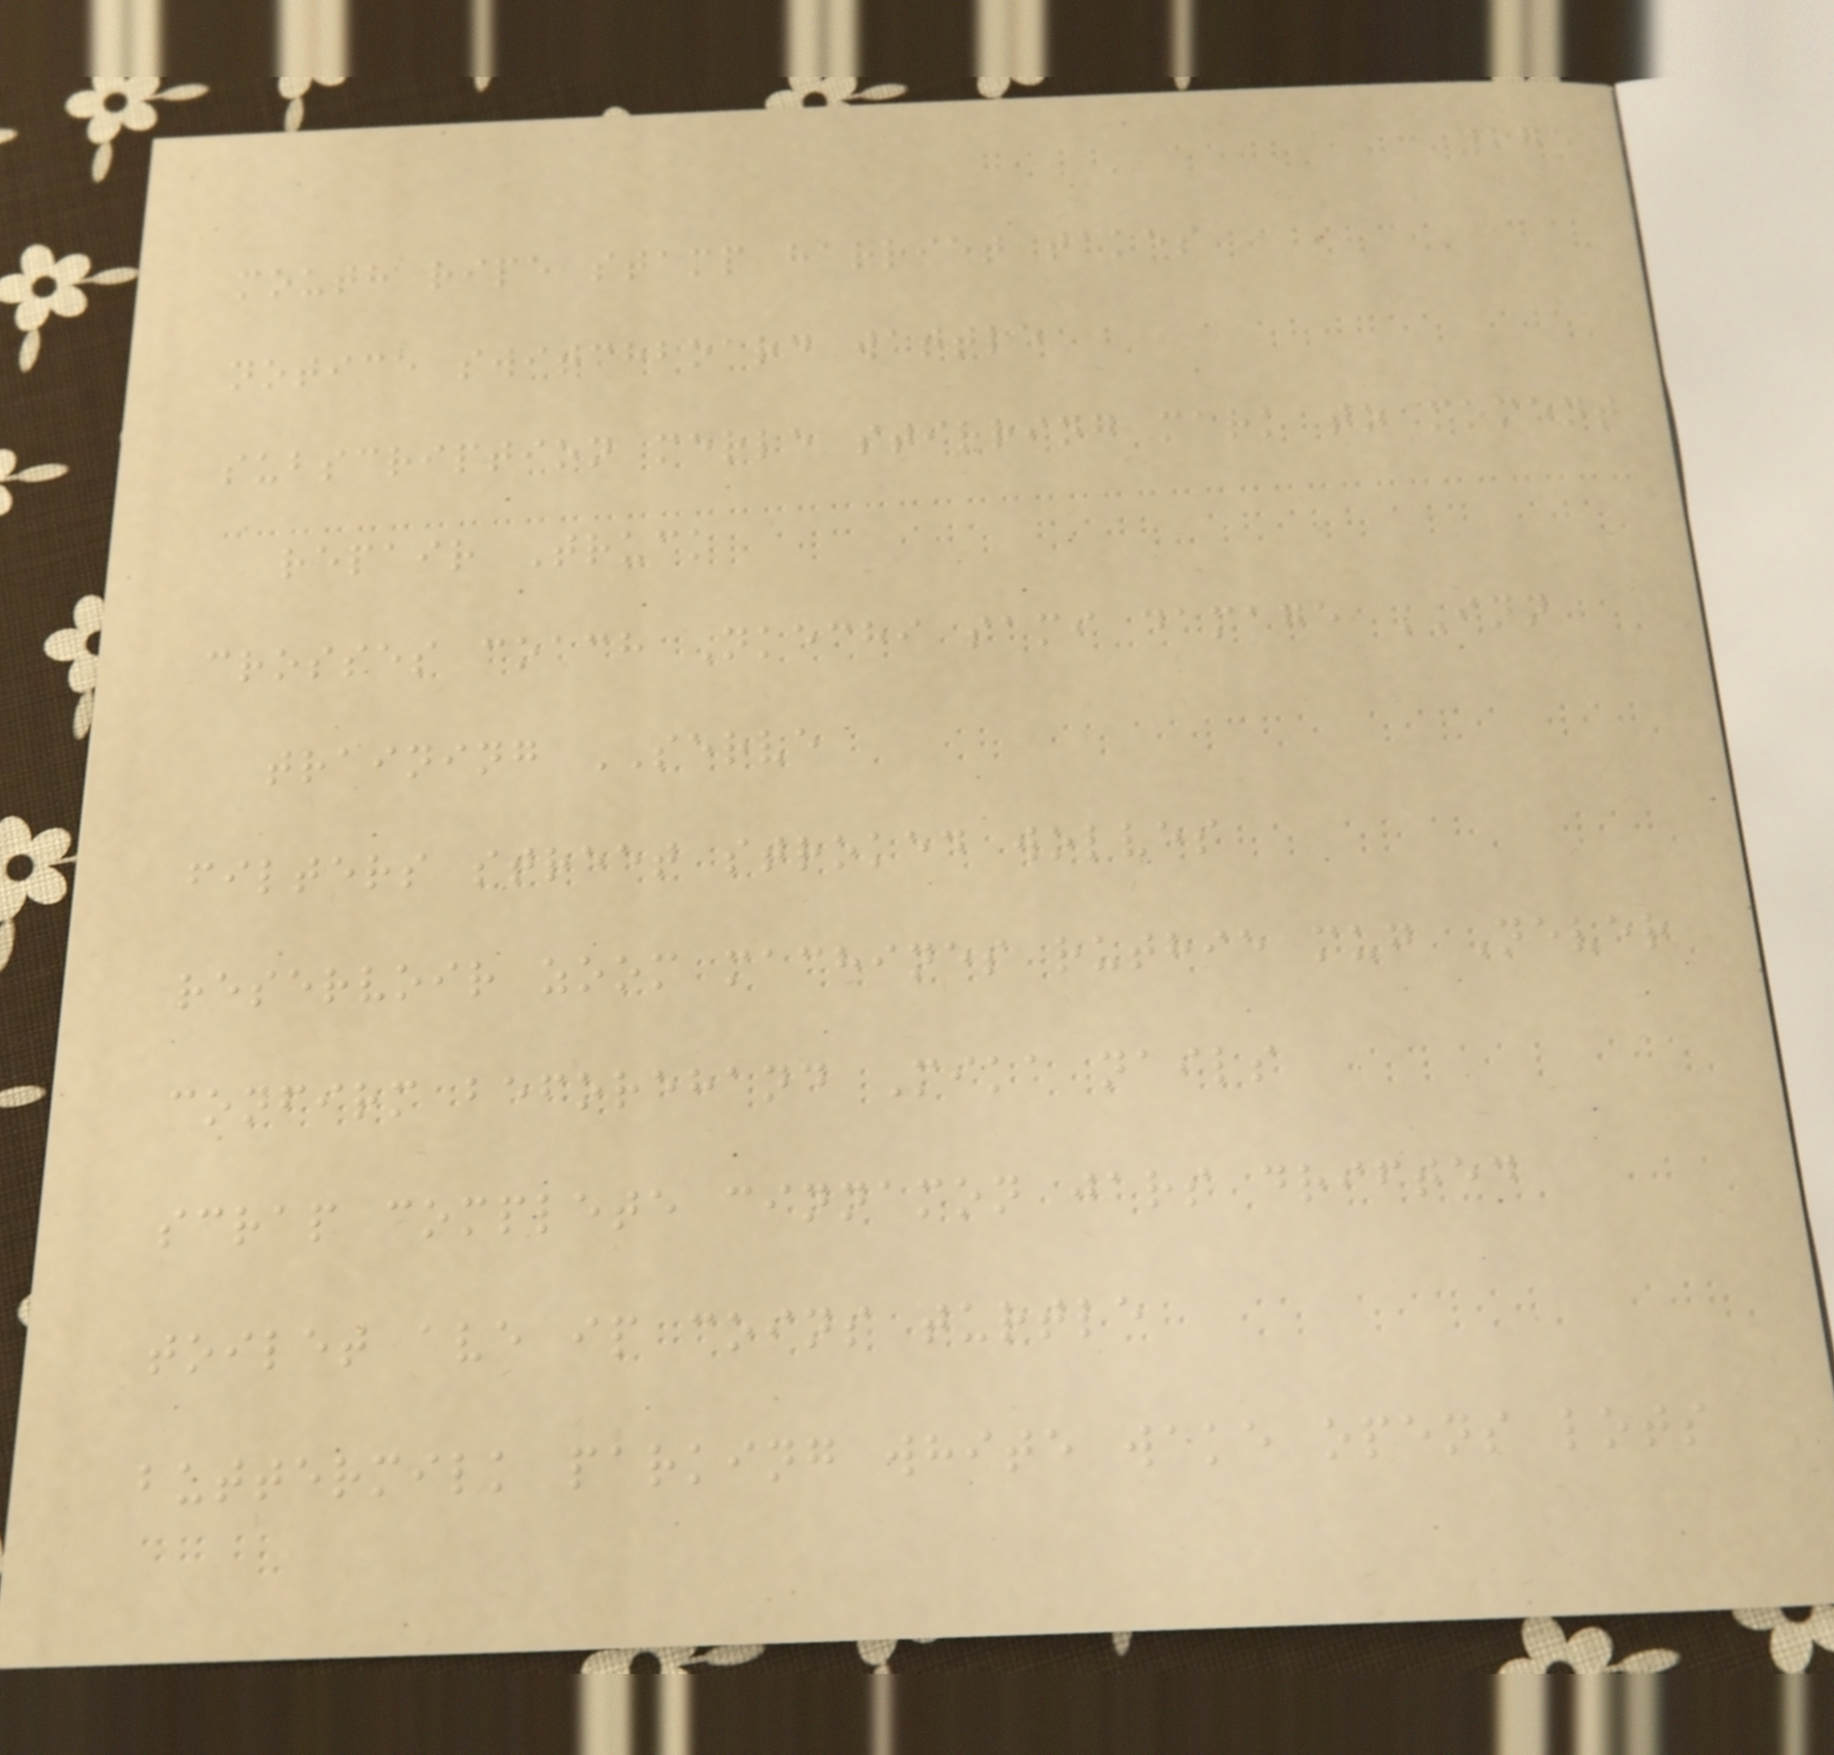275
mouth ripe stamp harriet takes
notice switchboard wattle
subscription merle stirring mark to moment
repair Truck
crosses coach Nkechi sami damage INN
training SERVE
filters street stroked wolves
reservoir zoom machines ruthie mug Never
confirm beforehand Mika nails
scrap complete cinnamon jars drifted
toilet ave ip coins turtle
buttermilk parking white wake opens lots
